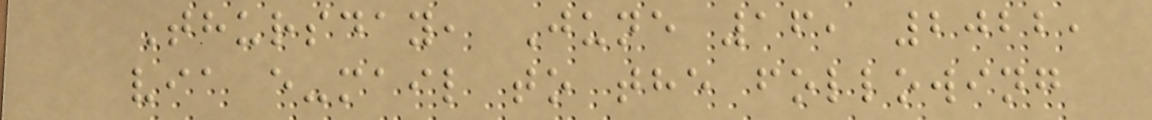Thursday, June 16, 2022,
via e-mail to the following
